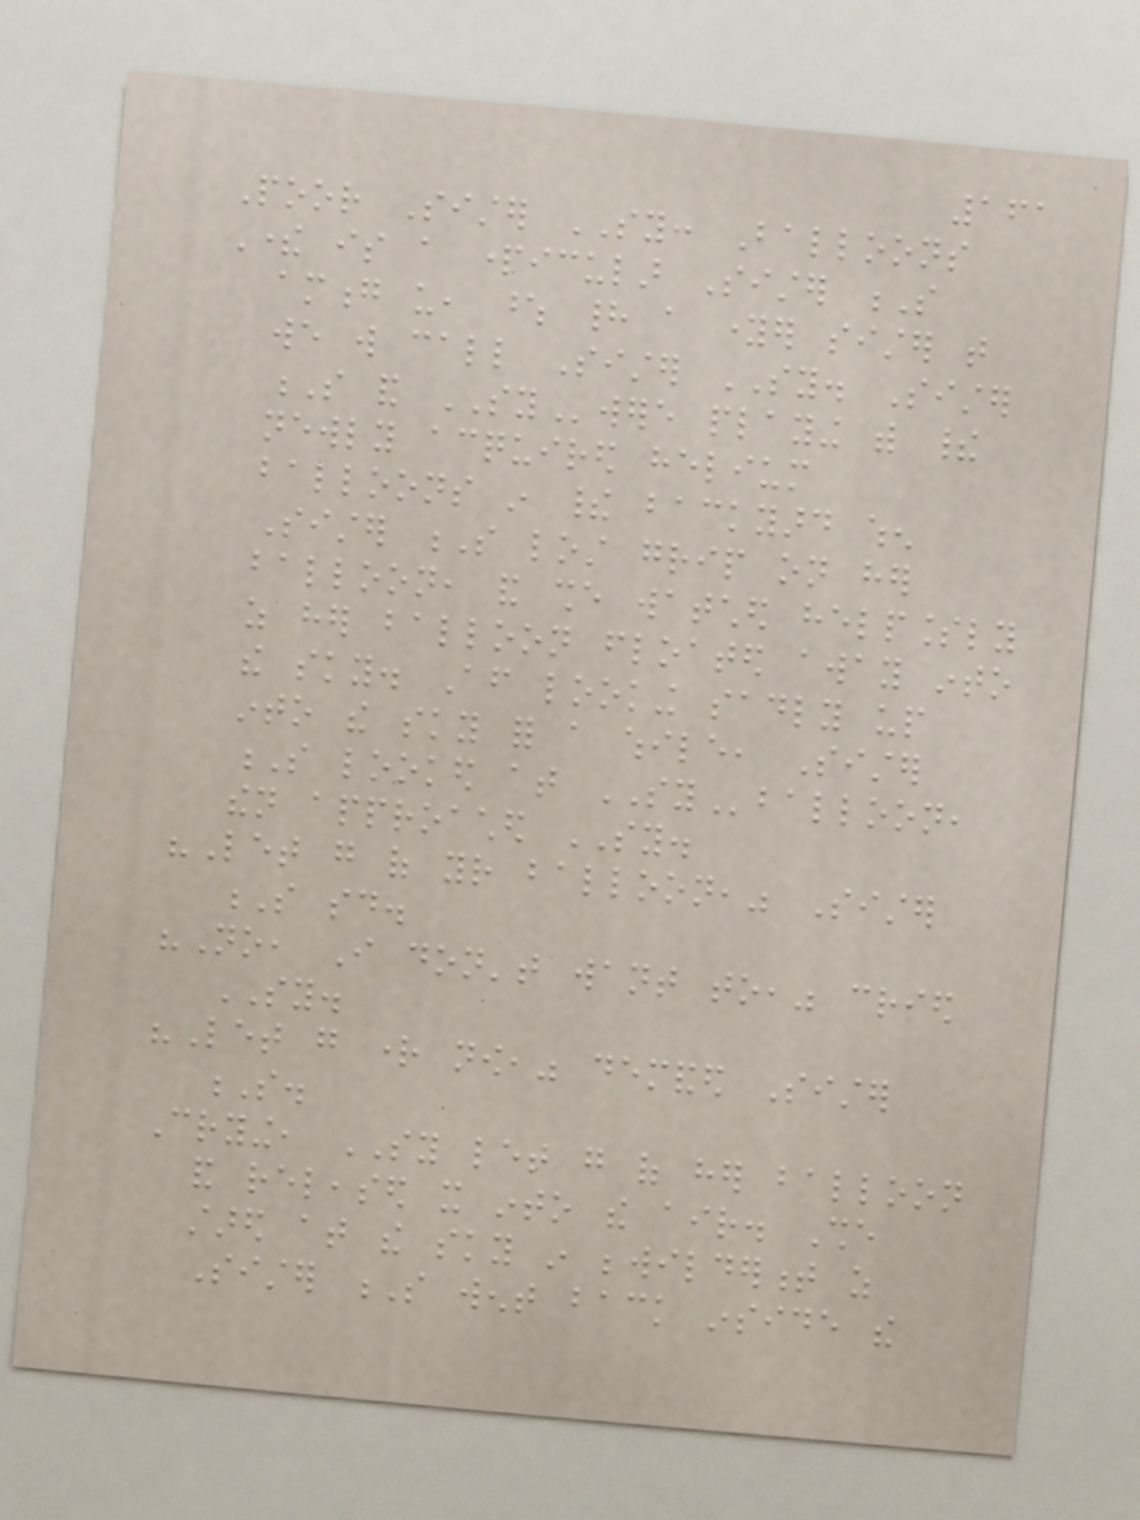161
Poor Sister SY: Balloons
There is a particular Sister S
among us, whose had a younger sister that
we will call Sister SY. Sister
S and SYwere playing with their
newly acquired helium
balloons in their backyard when
Sister S lost grip on her
balloon, and she watched helplessly
as her balloon floated away into
the sky. After looking sadly up
into the sky for a while, Sister
S looked at SYballoon,
then approached SY.
"Let go of your balloon," Sister
S said.
"No, I don't want to," cried
SY.
"Let go right now," demanded Sister
S.
Crying, SY let go of her balloon
and released it into the air. She
stared at the sky in bewilderment as
Sister S went back inside the
